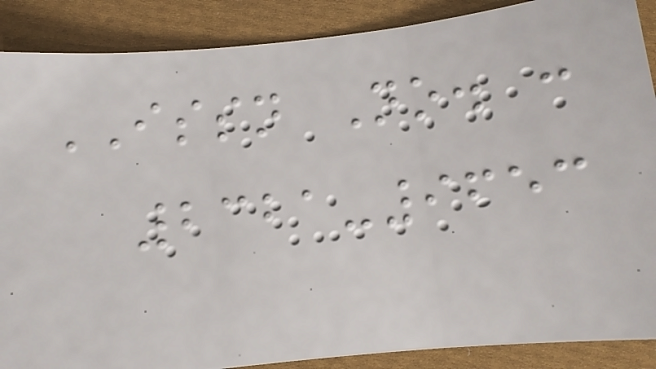ISSN No. :
2321-9653
